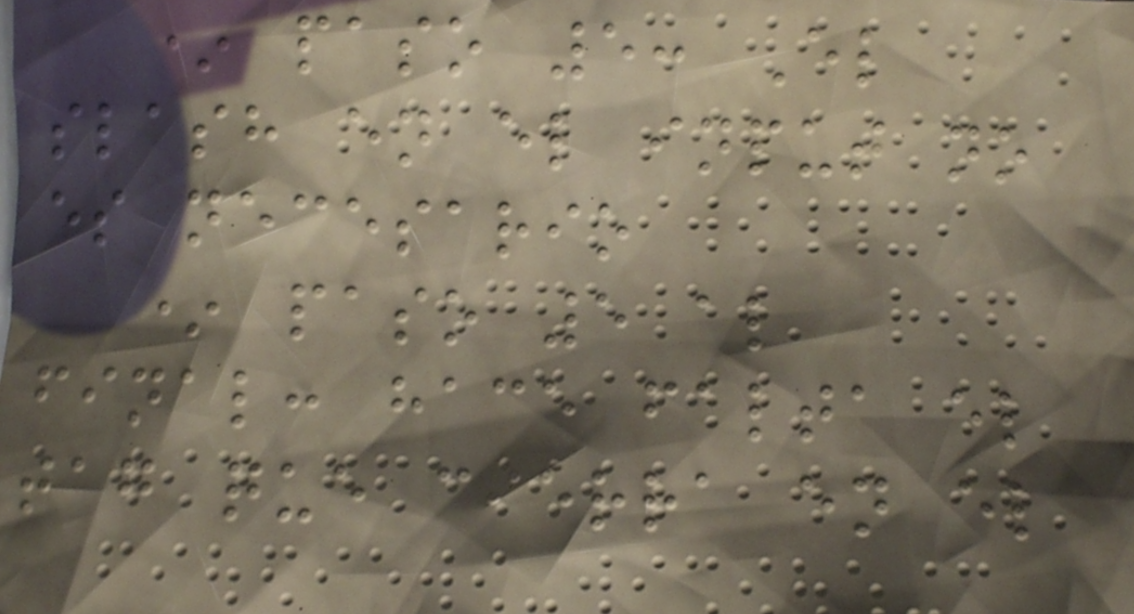* paso 5: El
slash en el input no
es necesario
* paso 5 al
final: hace falta el
tag que cierra en el
